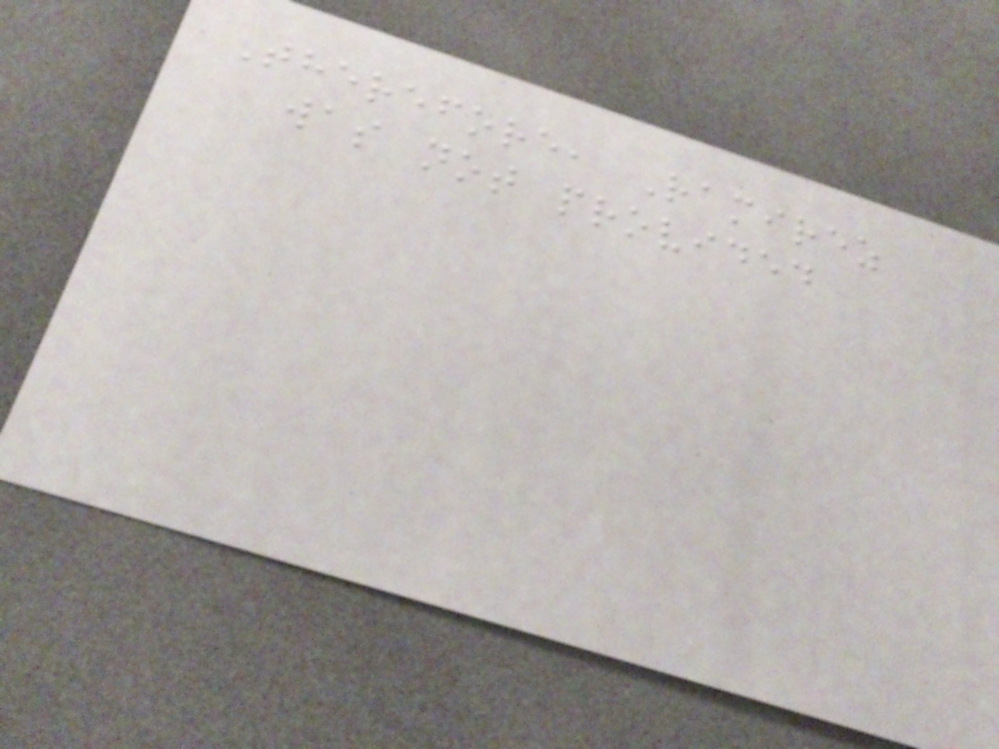Therefore, Ramirez
was not provided
